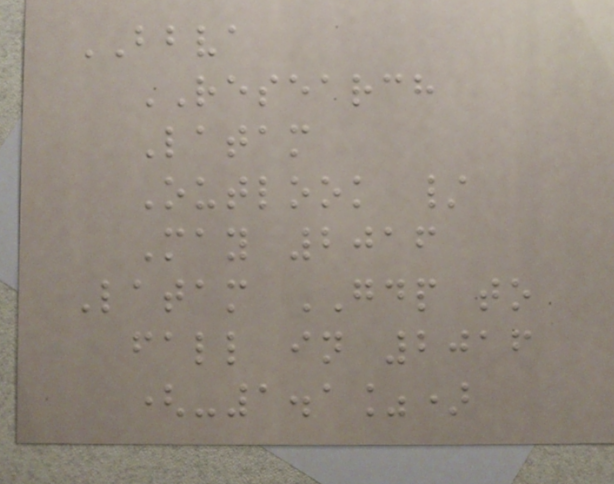BBVA
RESEARCH
Latam
Outlook /
May 2016
Latam GDP to
fall in 2016
(-1.1%)
